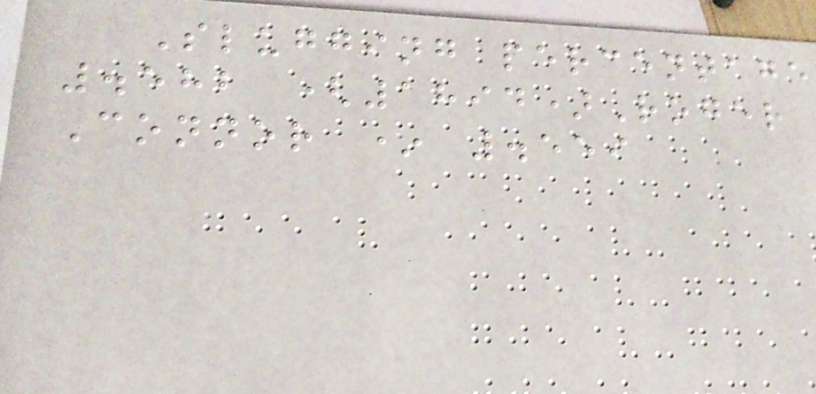Slugging percentage
.582 (1894)Roger
Connor * .559
